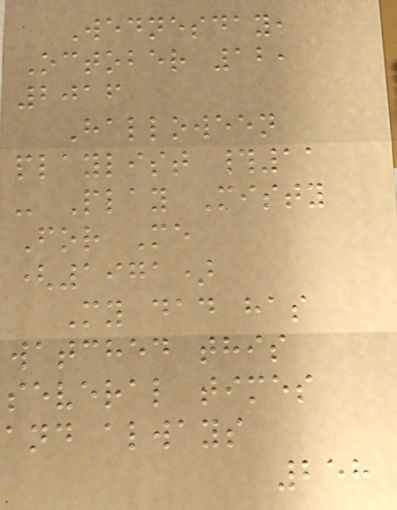Wednesday,
October 12,
2016
Halloween
playlist #11
- Play Misty
For Me
(1971)
My dad has
watched this
several times
and always
258
